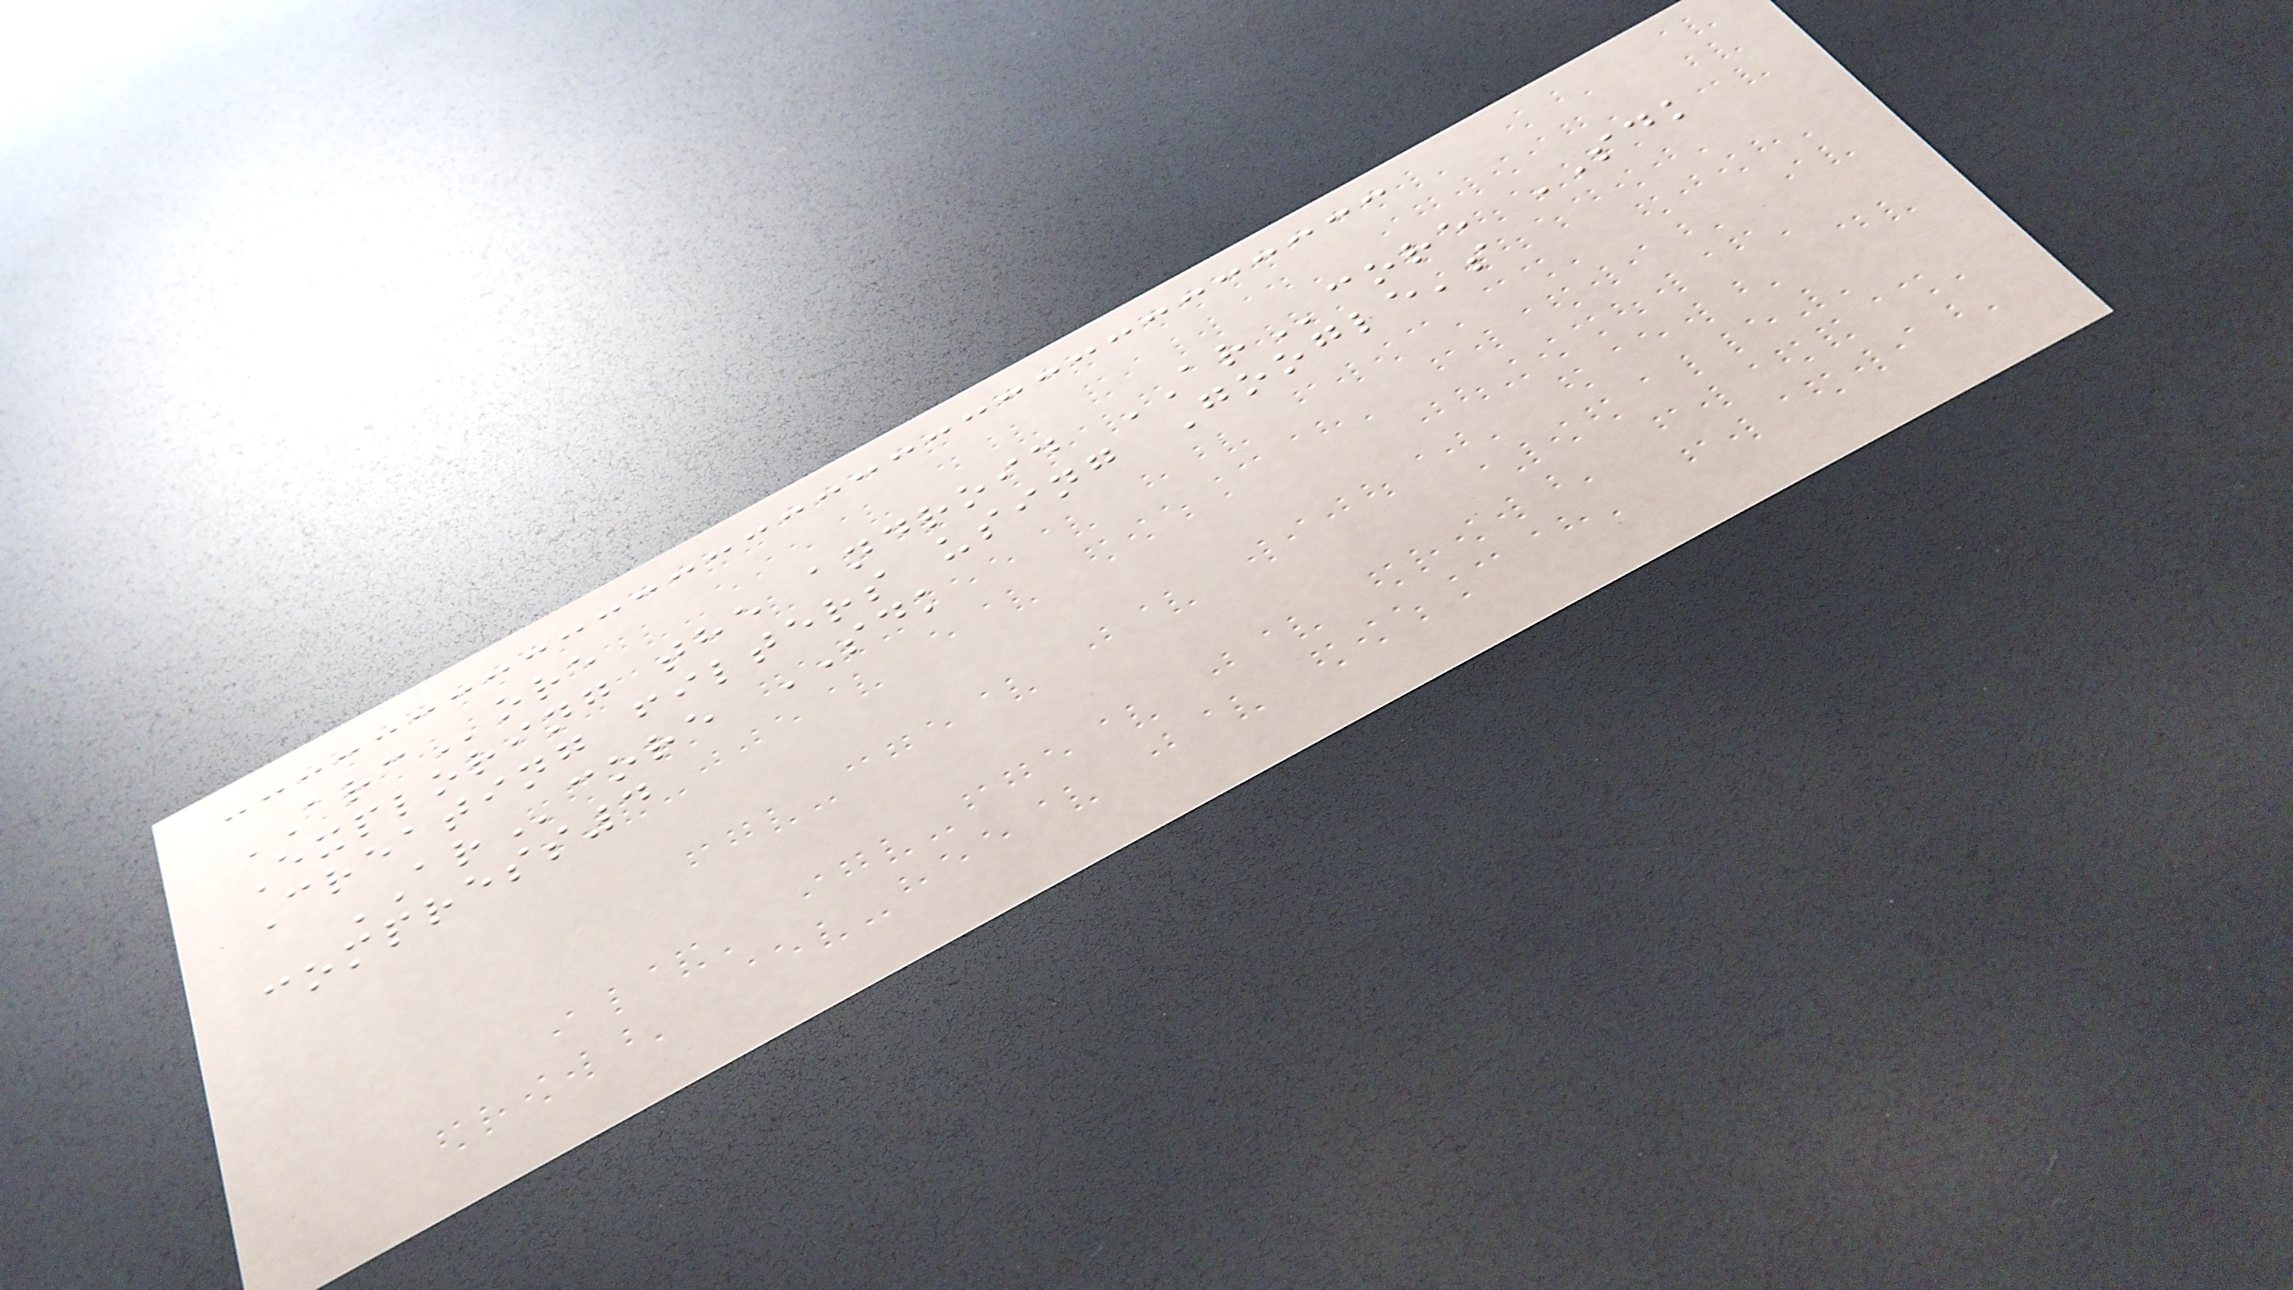ARCore
Exploring the android ARcore SDK
Creating filters using Google's
ARcore SDK
compress4
